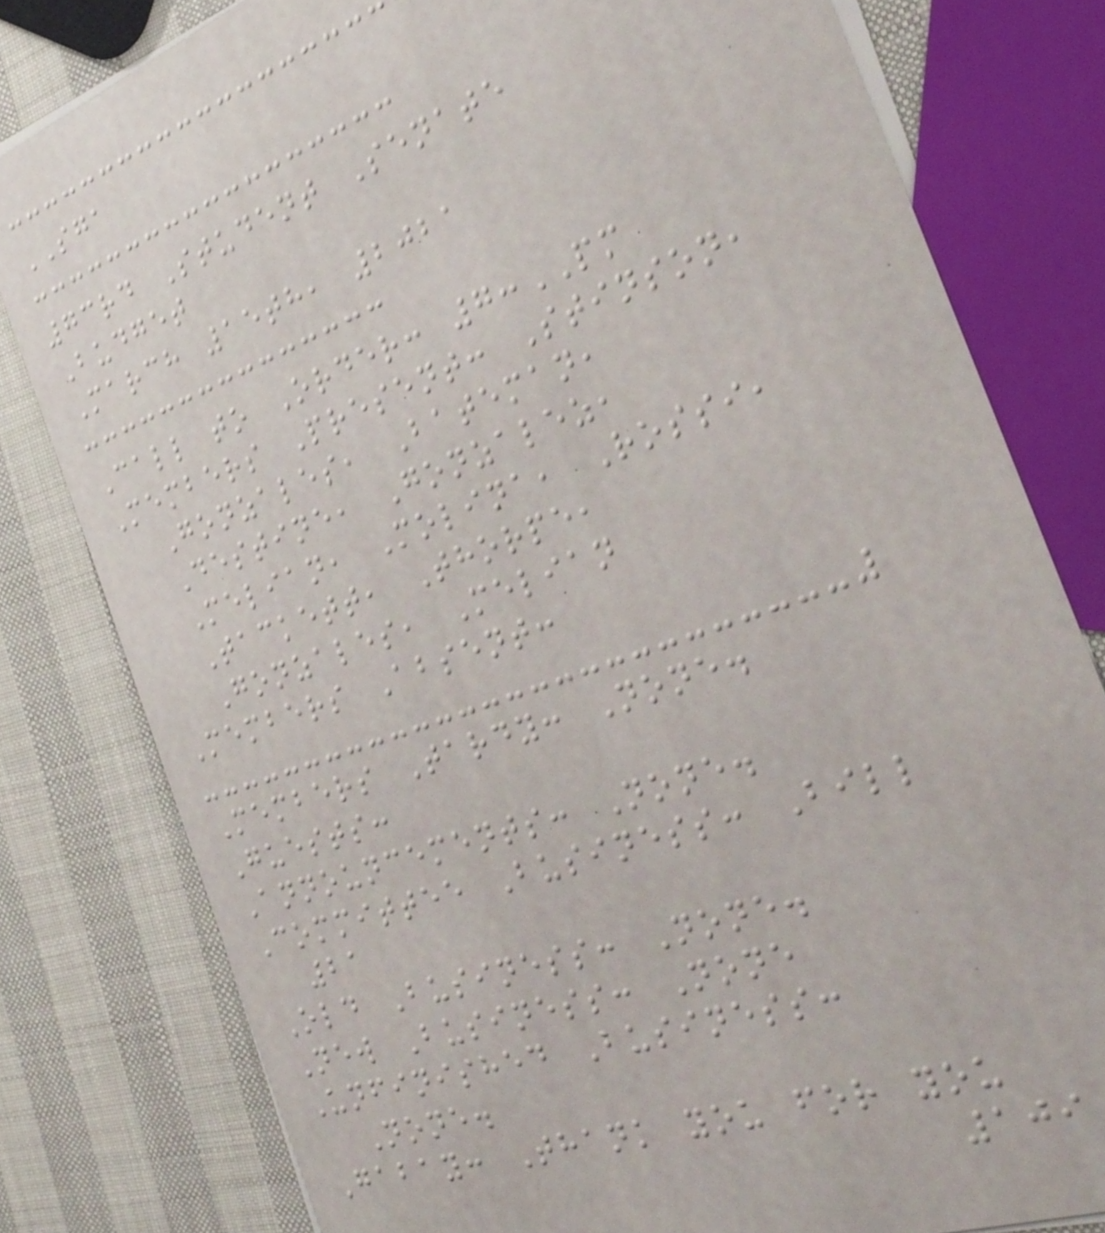SGA
73rd Student Senate
Budget
March 15th, 2021
Call to Order: 7:PM
Members Present: Stinson,
Gonzales, Bateman,
Destine, Gonzalez,
Melian, Molina, Rossi,
Tackett, Thorpe,
Gonzales, Melian
Members Absent:
Members Tardy: None.
Guests:
Announcements: None.
Committee Business: Bill
21
Old Business: None.
New Business: None
Unfinished Business:
None.
Gabay: Thank you for you
109
